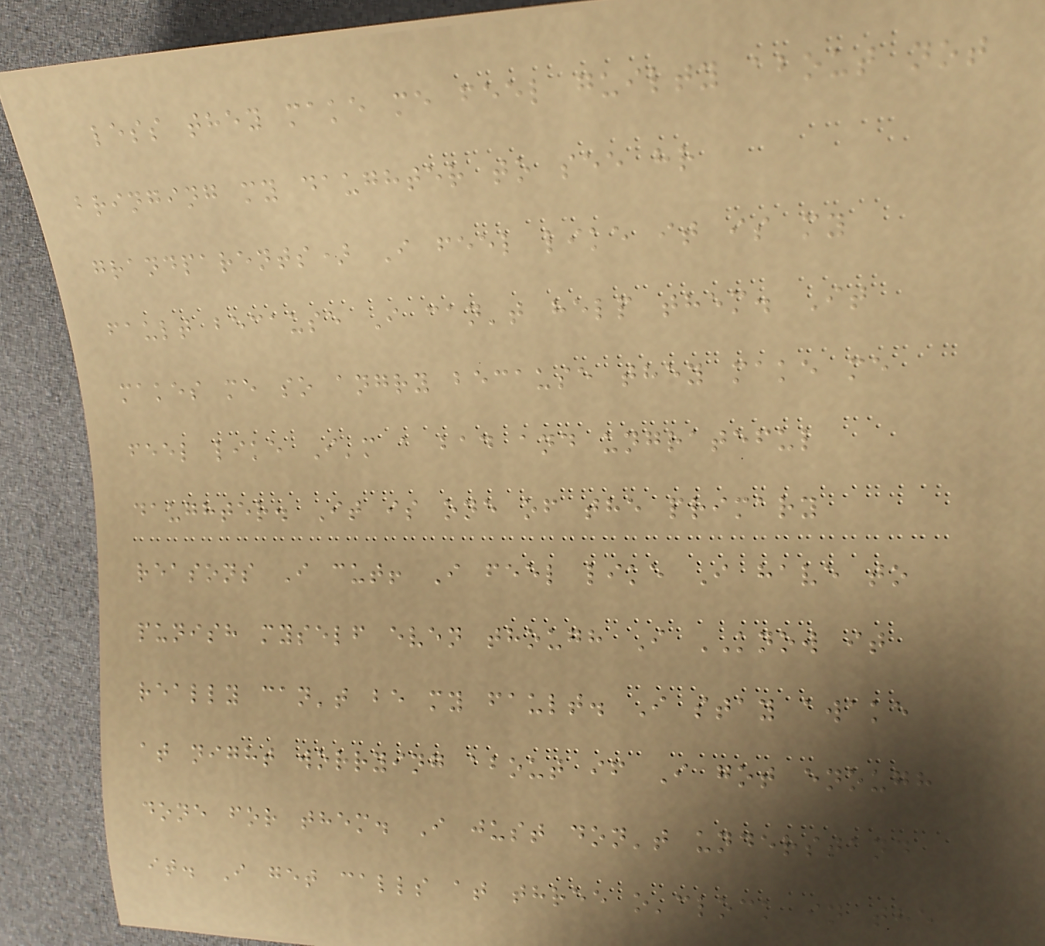less they make me feel guilty about not
bringing my daughter to see hr
grandparents) I feel like it is my
fault because I can't help them. It
makes me so angry because they make me
feel like I'm a bad and ungrateful
daughter. It is one of the primary
reasons I cut! I feel like I have to
punish myself even though I KNOW it
really can't be my fault. I stay awake
at night worrying about if I got enough
done for them. I just don't understand
it. I get calls at three o'clock in the
